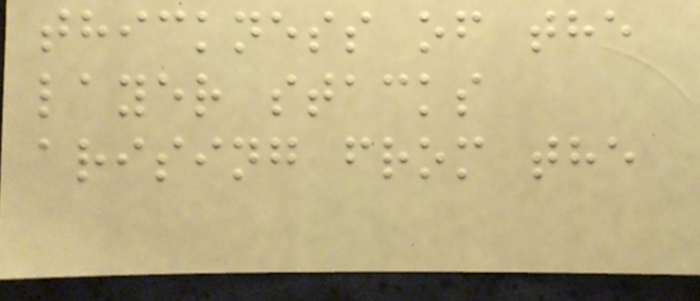thickness of the
layer stacks
arising from the
